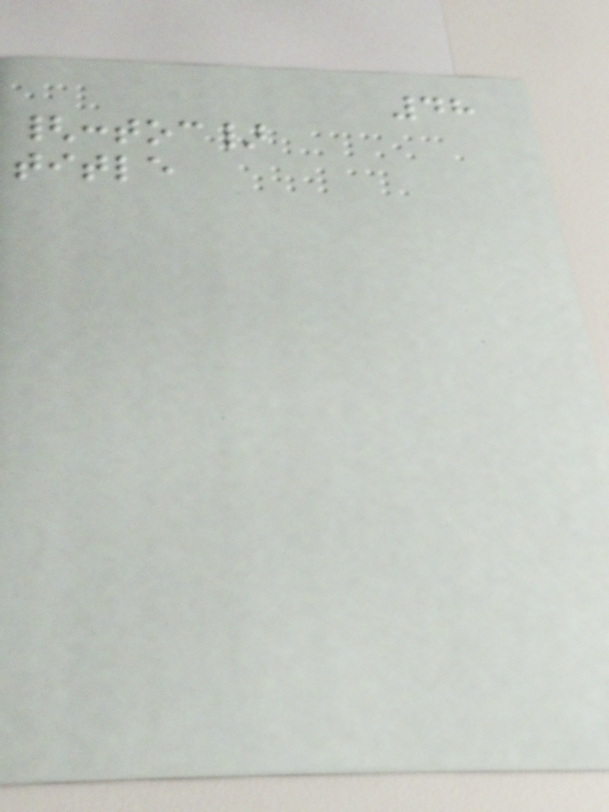48
{:toc}
title
